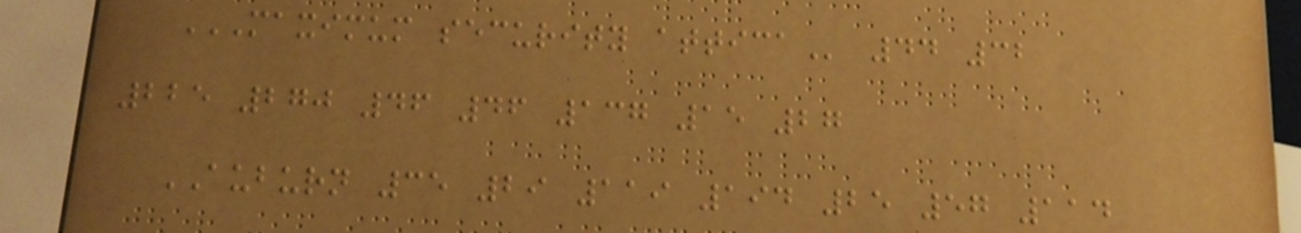MAXIMUM SECURITY ATTICA 44 32
225 270 46 46 137 15 27
AUBURN 35 29 119 194 25 57 114
